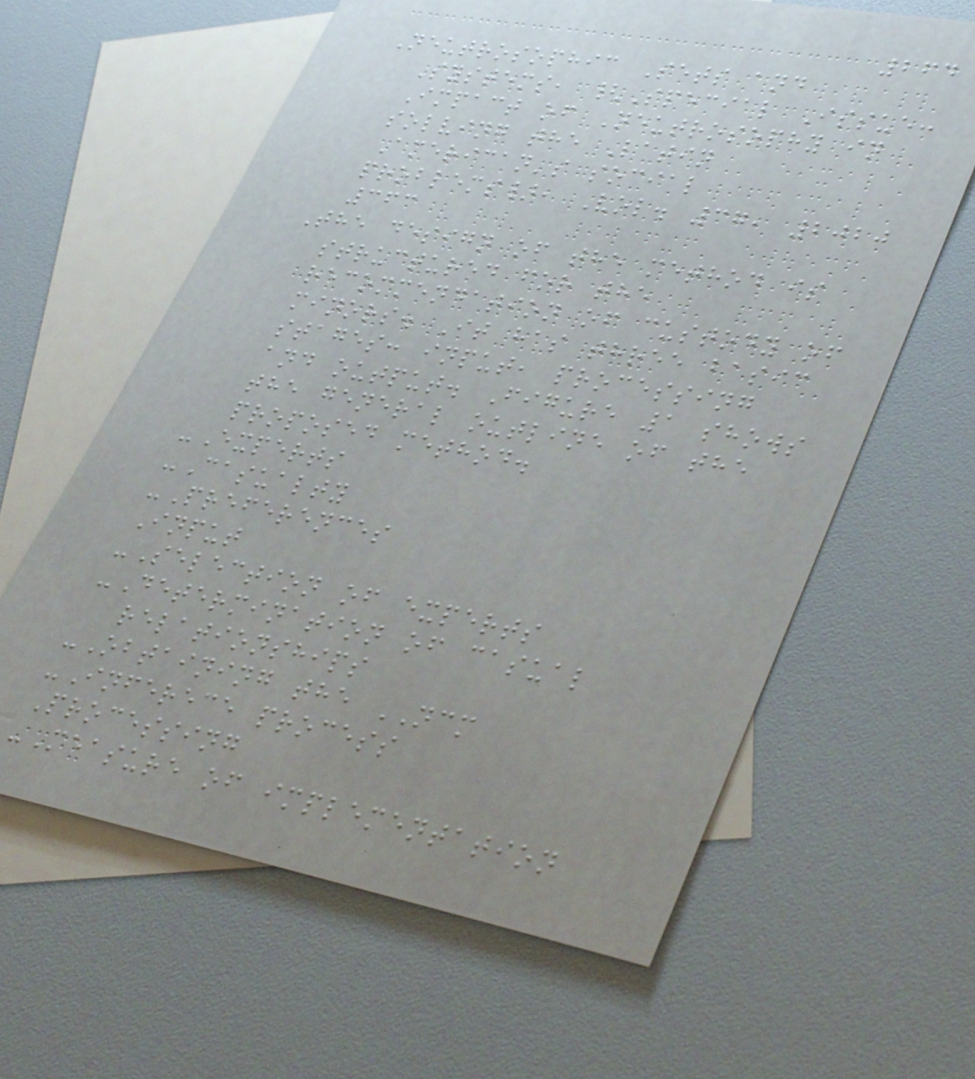264
Neutrosophic Sets and
Systems, {Special Issue:
Impact of Neutrosophy in
solving the Latin
American's social
problems}, Vol. 37, 2020
363
The design of the method is
structured for the
recommendation of custody of
minors. It has three basic
stages: input, processing
and output. Figure 1 shows
the general outline of the
proposed method.
-Experts
-Casualty
-Preferences
Input
-Selection of experts
-Determination of casual
relationships
-Obtaining the NCM
-Inferece process
Processing
-Measure of implementation
